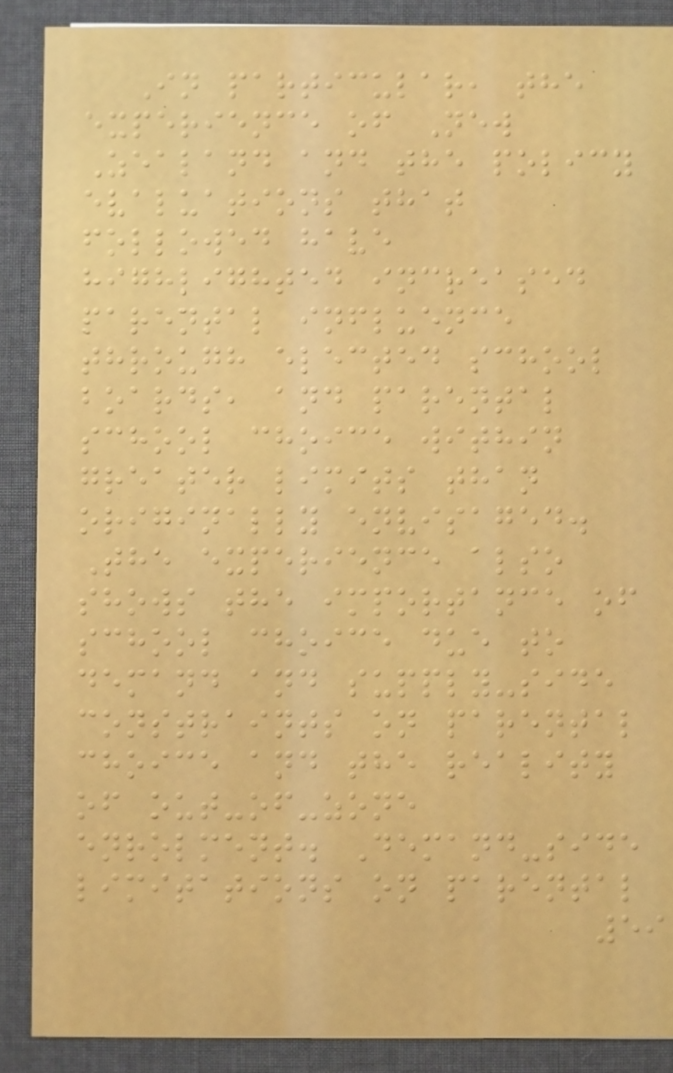In particular, the
experience of New
Zealand and the policy
evaluations that
followed have
highlighted increased
parental influence
through elected school
boards, and parental
school choice within
greater limits than
originally envisaged.
The experience also
shows the importance of
school choice due to
demand and supply-side
constraints on parental
choice and the reality
of out-of-zone
enrolment. Demand-side
limitations on parental
59
